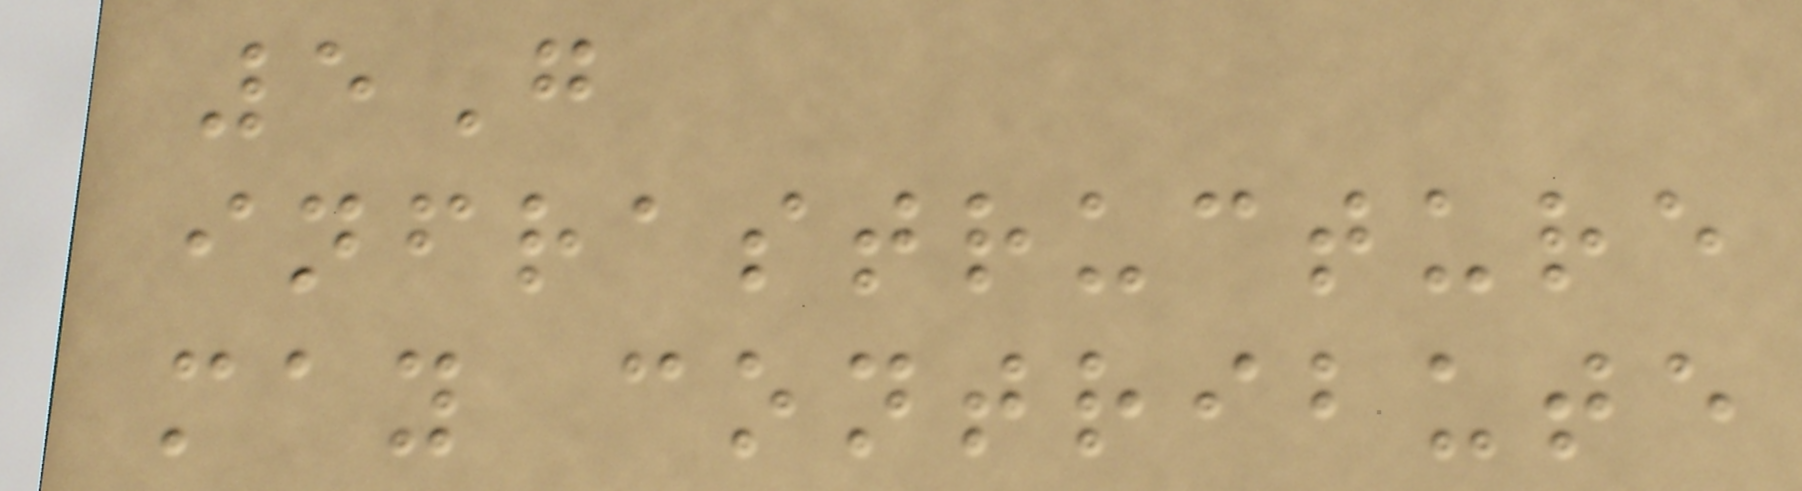5G
infrastructure
may contribute
